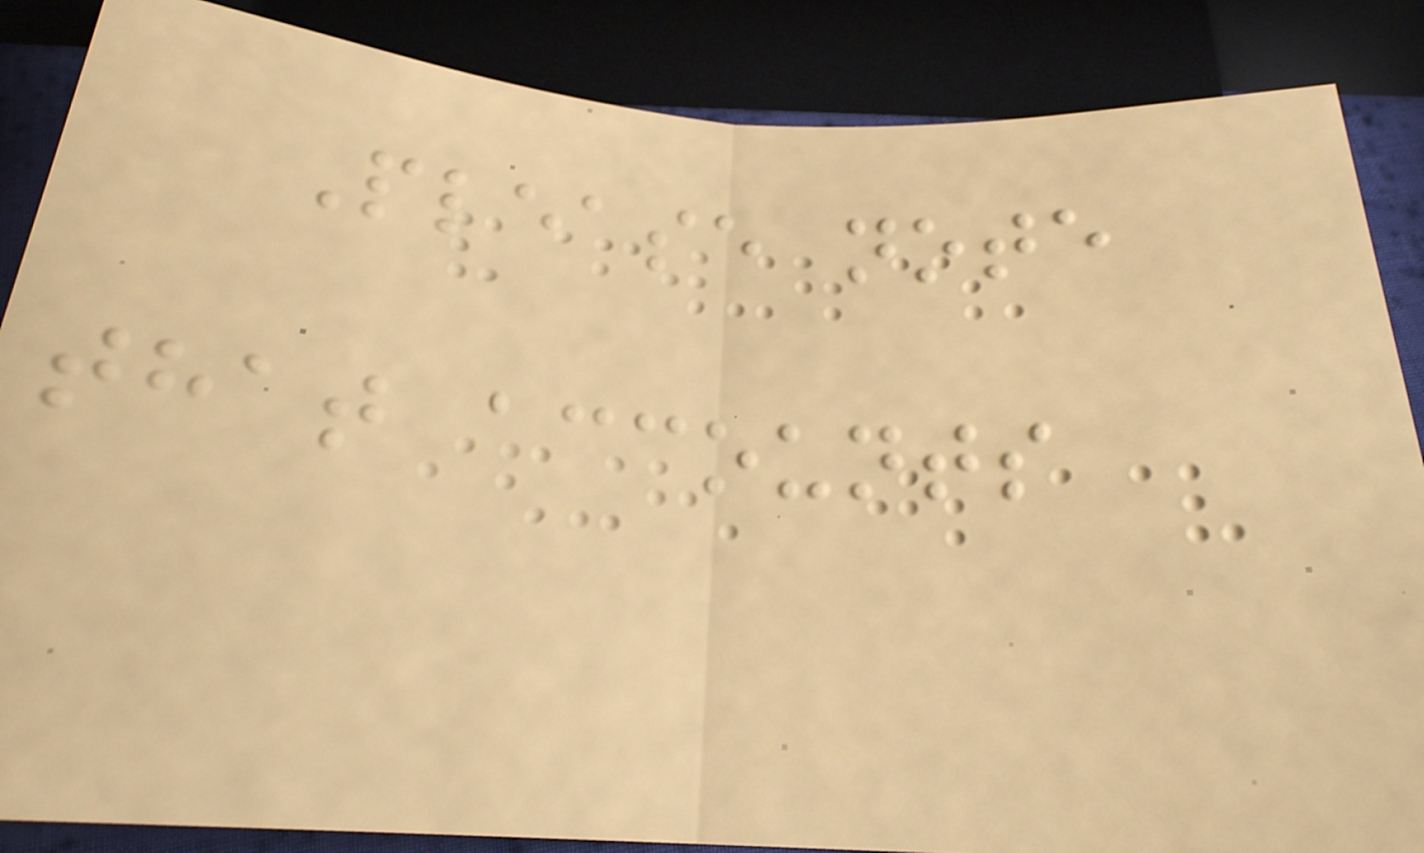Please note
that accounts
